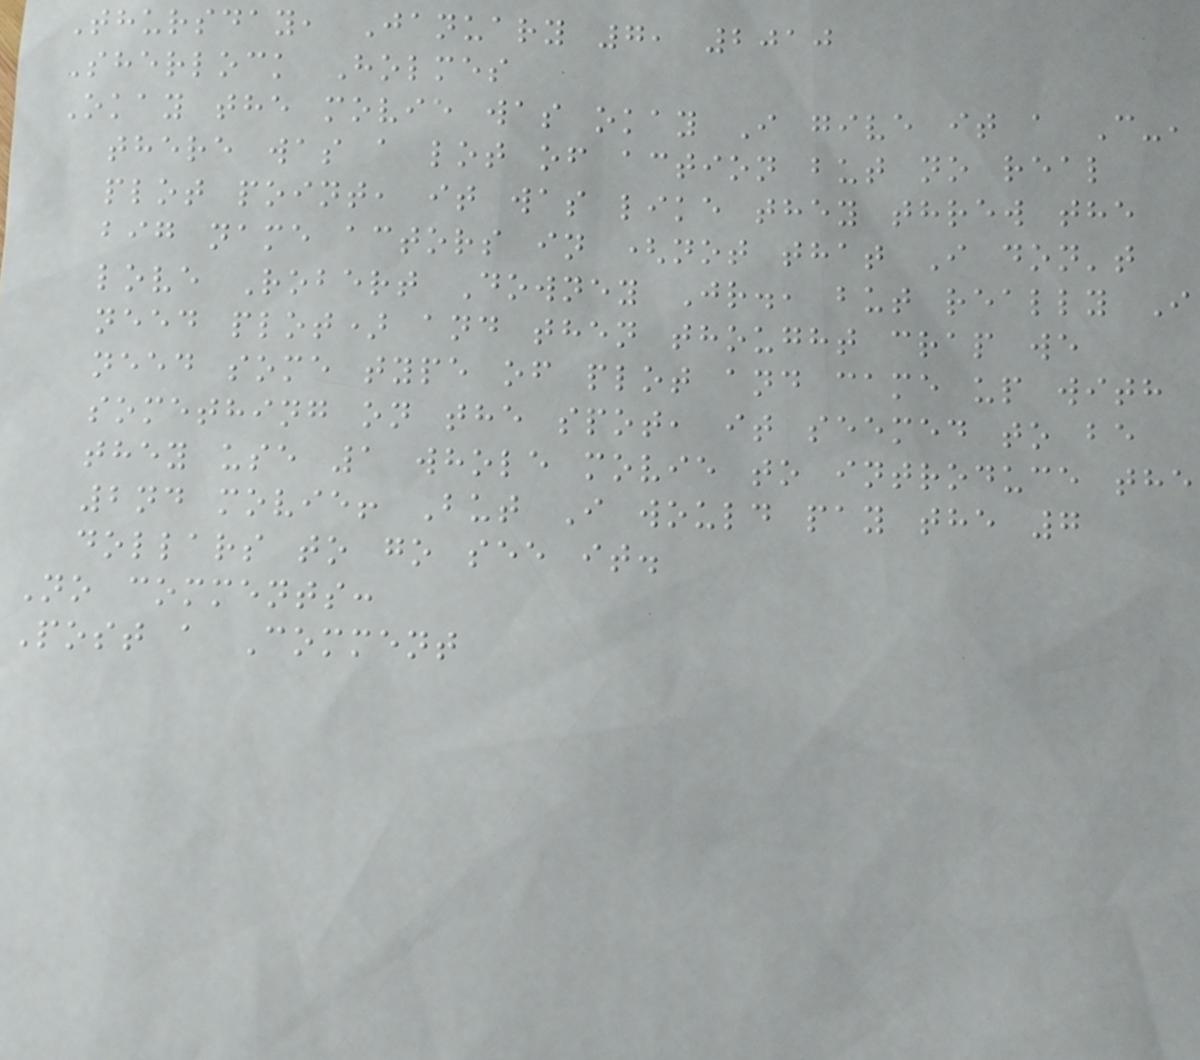Thursday, January 7, 2010
Sherlock Holmes
Okay the movie was okay I give it a C-,
there was a lot of action but no real
plot point, it was like they threw the
big name actors in (not that I don't
love Robert Downey Jr., but really I
need plot) and then thought crap we
need some type of plot and came up with
something on the spot, it seemed to be
they use 1 whole movie to introduce the
2nd movie! But I would pay the 7
dollars to go see it.
No comments:
Post a Comment
